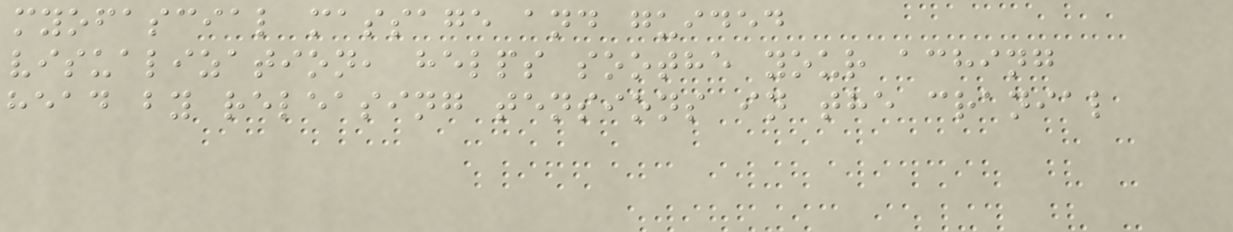myofascial massage and guided
visualization, helps soothe your aching
head by releasing tensions in the cranial
